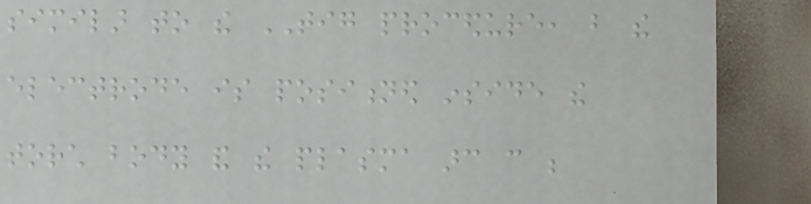similar to the TIG procedure, but the
electrode is positioned inside the
torch body and the plasma arc can be
